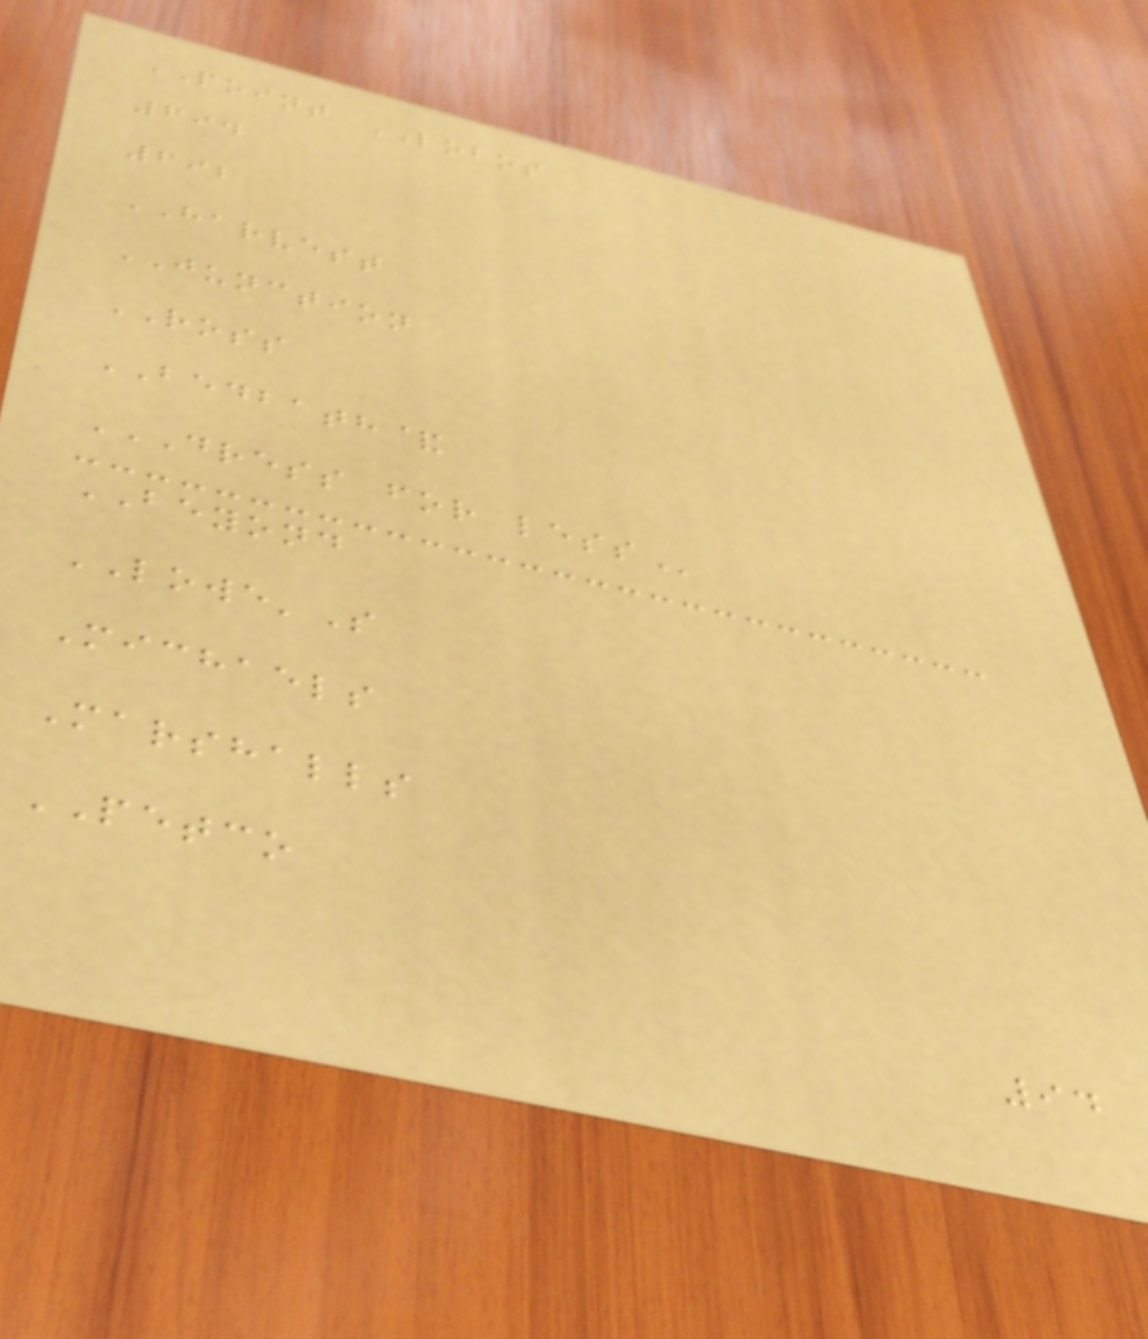POINT LOBOS
694
692
HARVEST
JUNCTION
ROSS
BEDBATH&
DRESS FOR LESS
BEYOND
LOWE'S
Michaels
Marshalls
PETCO
94
